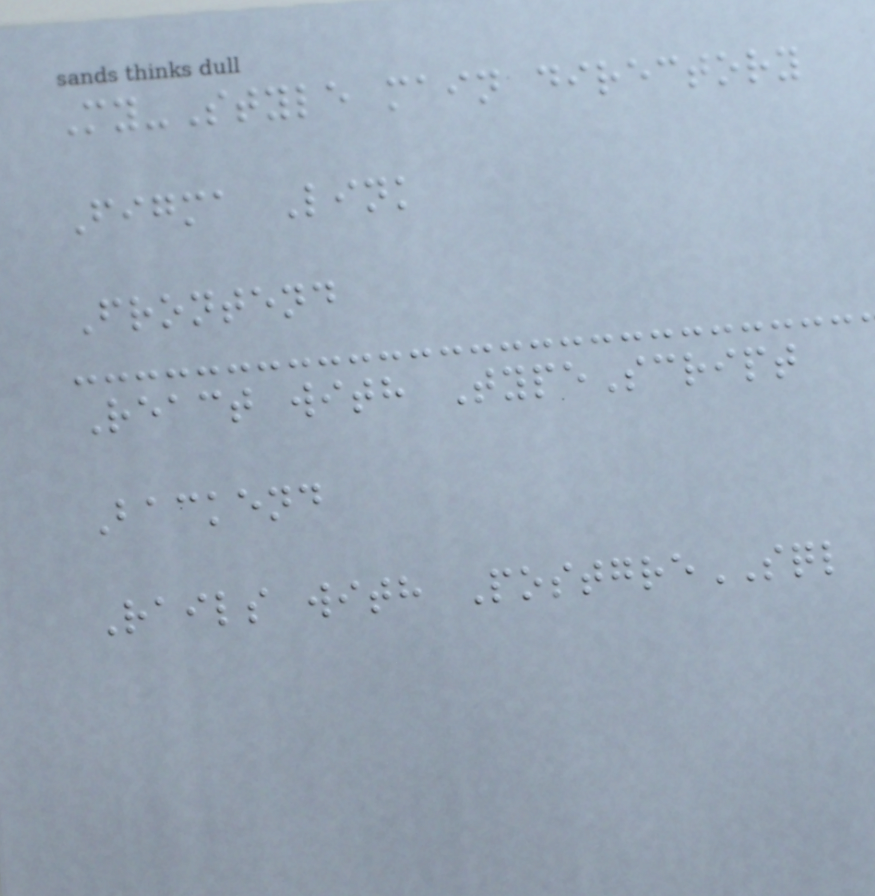My-Style main directory
Figma Link
Frontend
React with TypeScript
Backend
Rails with PostgreSQL
